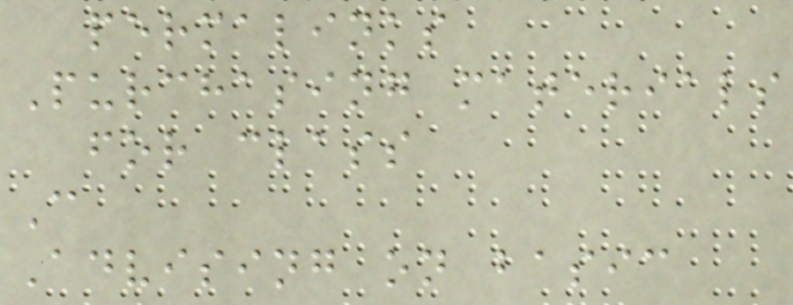permalinks
Purchasing materials
for class
C
Advising on basic
